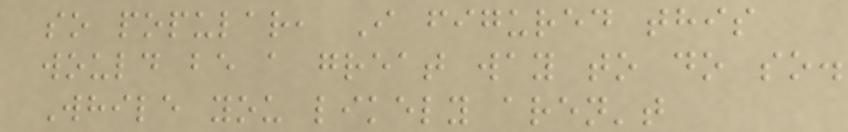so popular, I figured this
would be a great way to do so.
While you likely aren't
